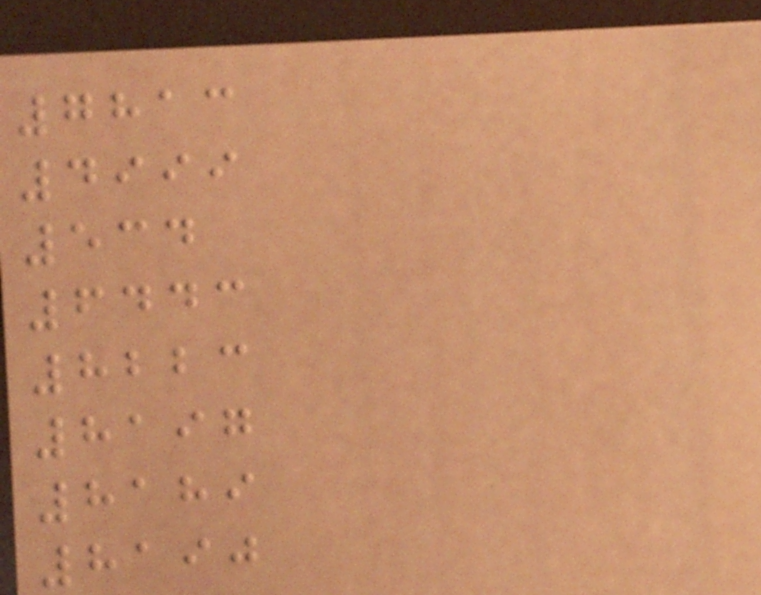7813
4999
534
6443
8223
8197
8189
8190
